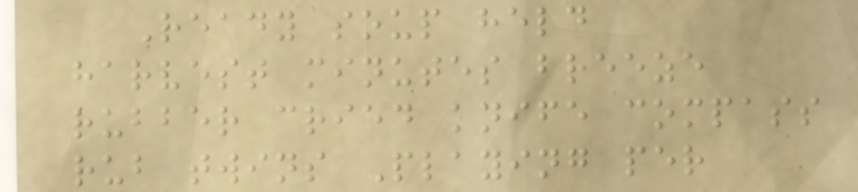Ready soup held
harvest minutes breeze
rubber cried knife compass
rub twins Playing per
